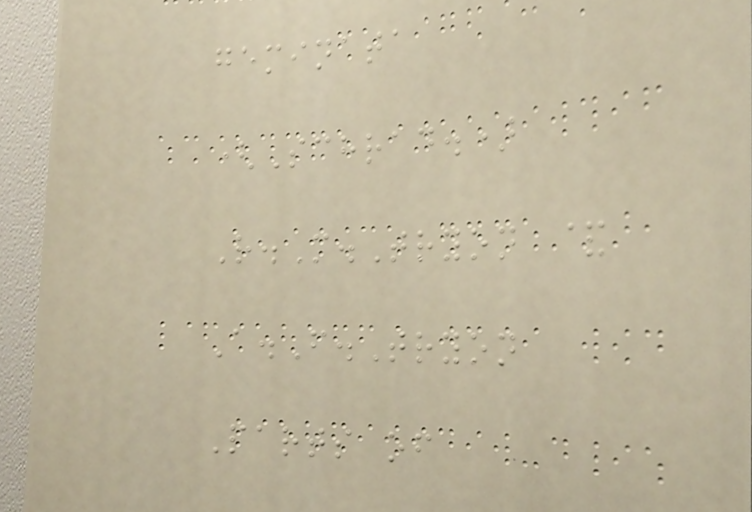geminata
(Schrad.)
R.M.Tryon &
A.F.Tryon
Parts of
